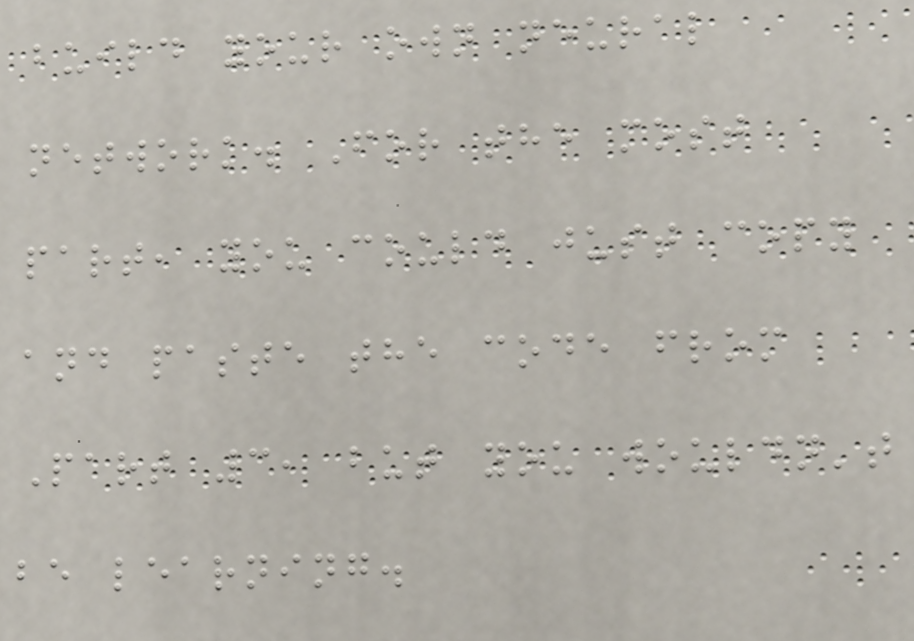build your own neural
network. For the most
part, you could just copy
and paste the code from
Part 3, but you wouldn't
be learning.
